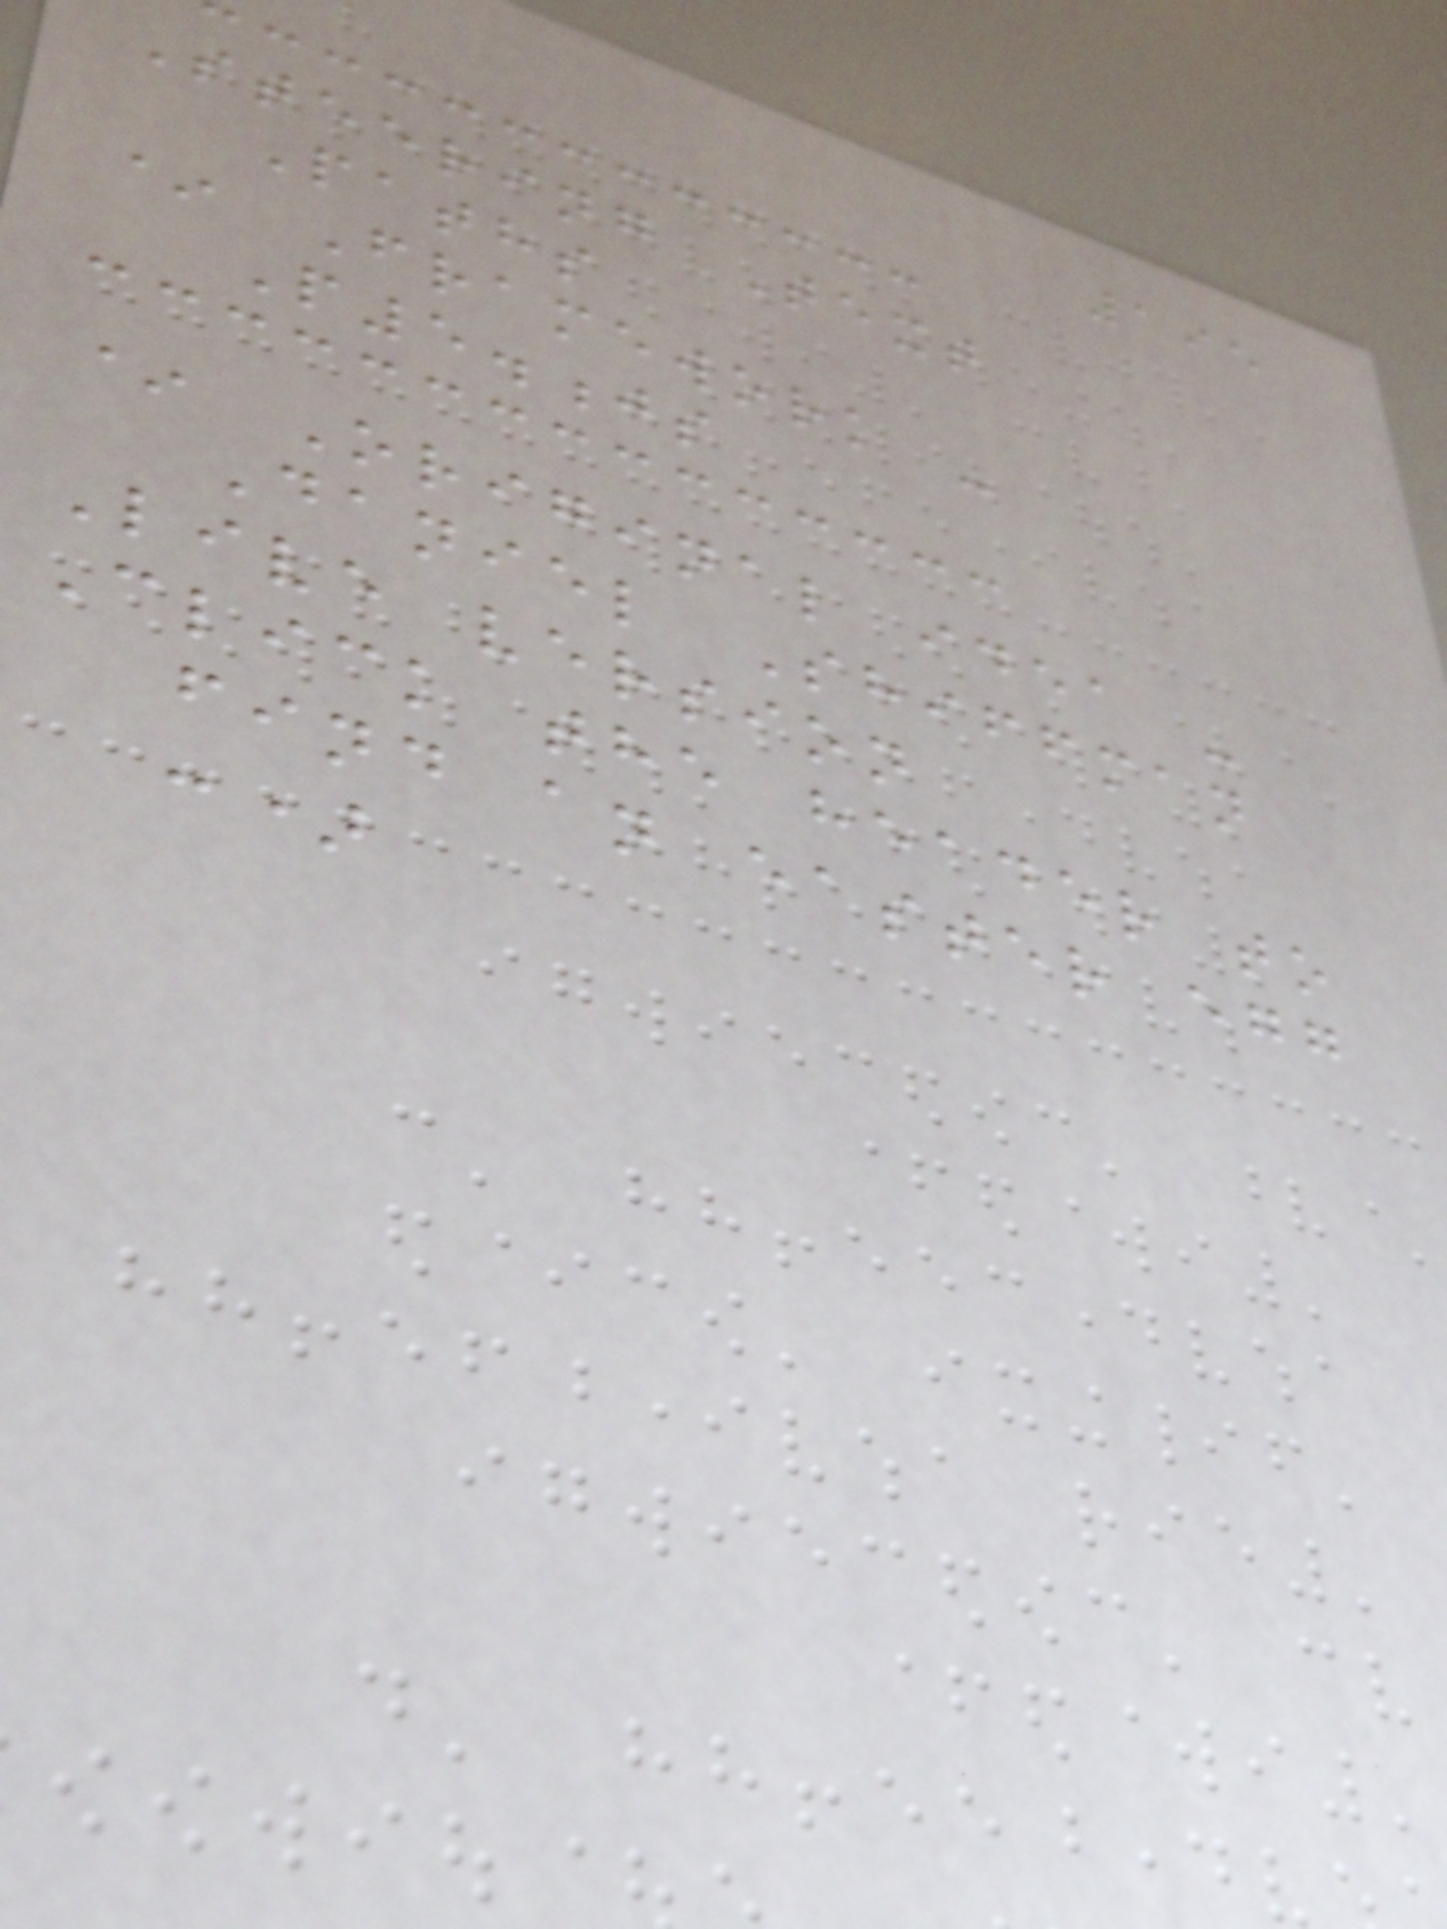195
Steering Text
Paths
* Framework -
P5.js
* Original idea -
Daniel Shiffman
Live version
Click the header to
find an easter egg
:)
